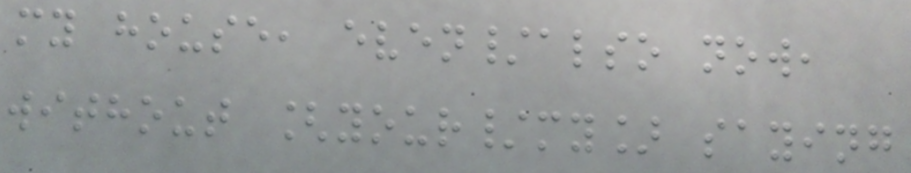my house, even/also now,
without [your/my] saying
